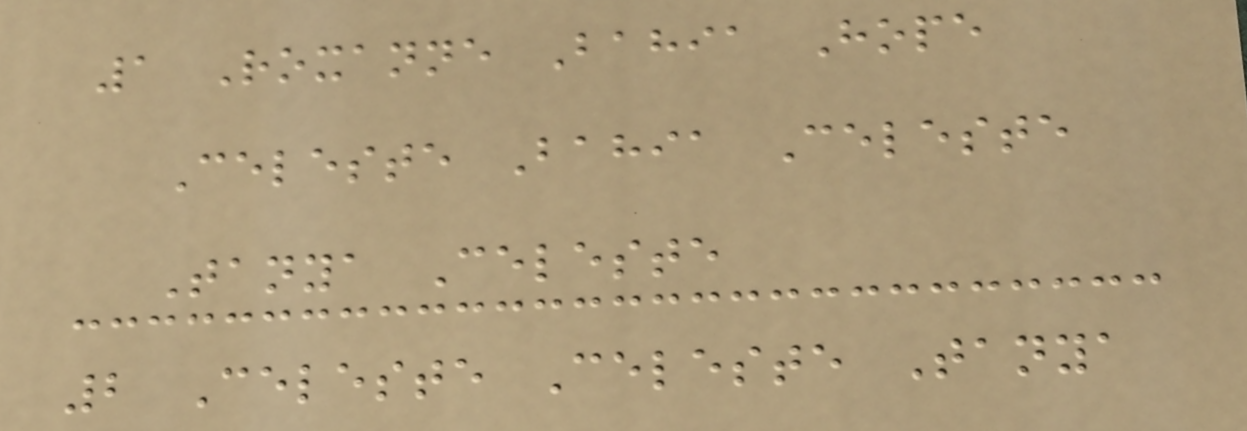1 Roxanne Bahia Hope
Celeste Bahia Celeste
Tanya Celeste
2 Celeste Celeste Tanya
